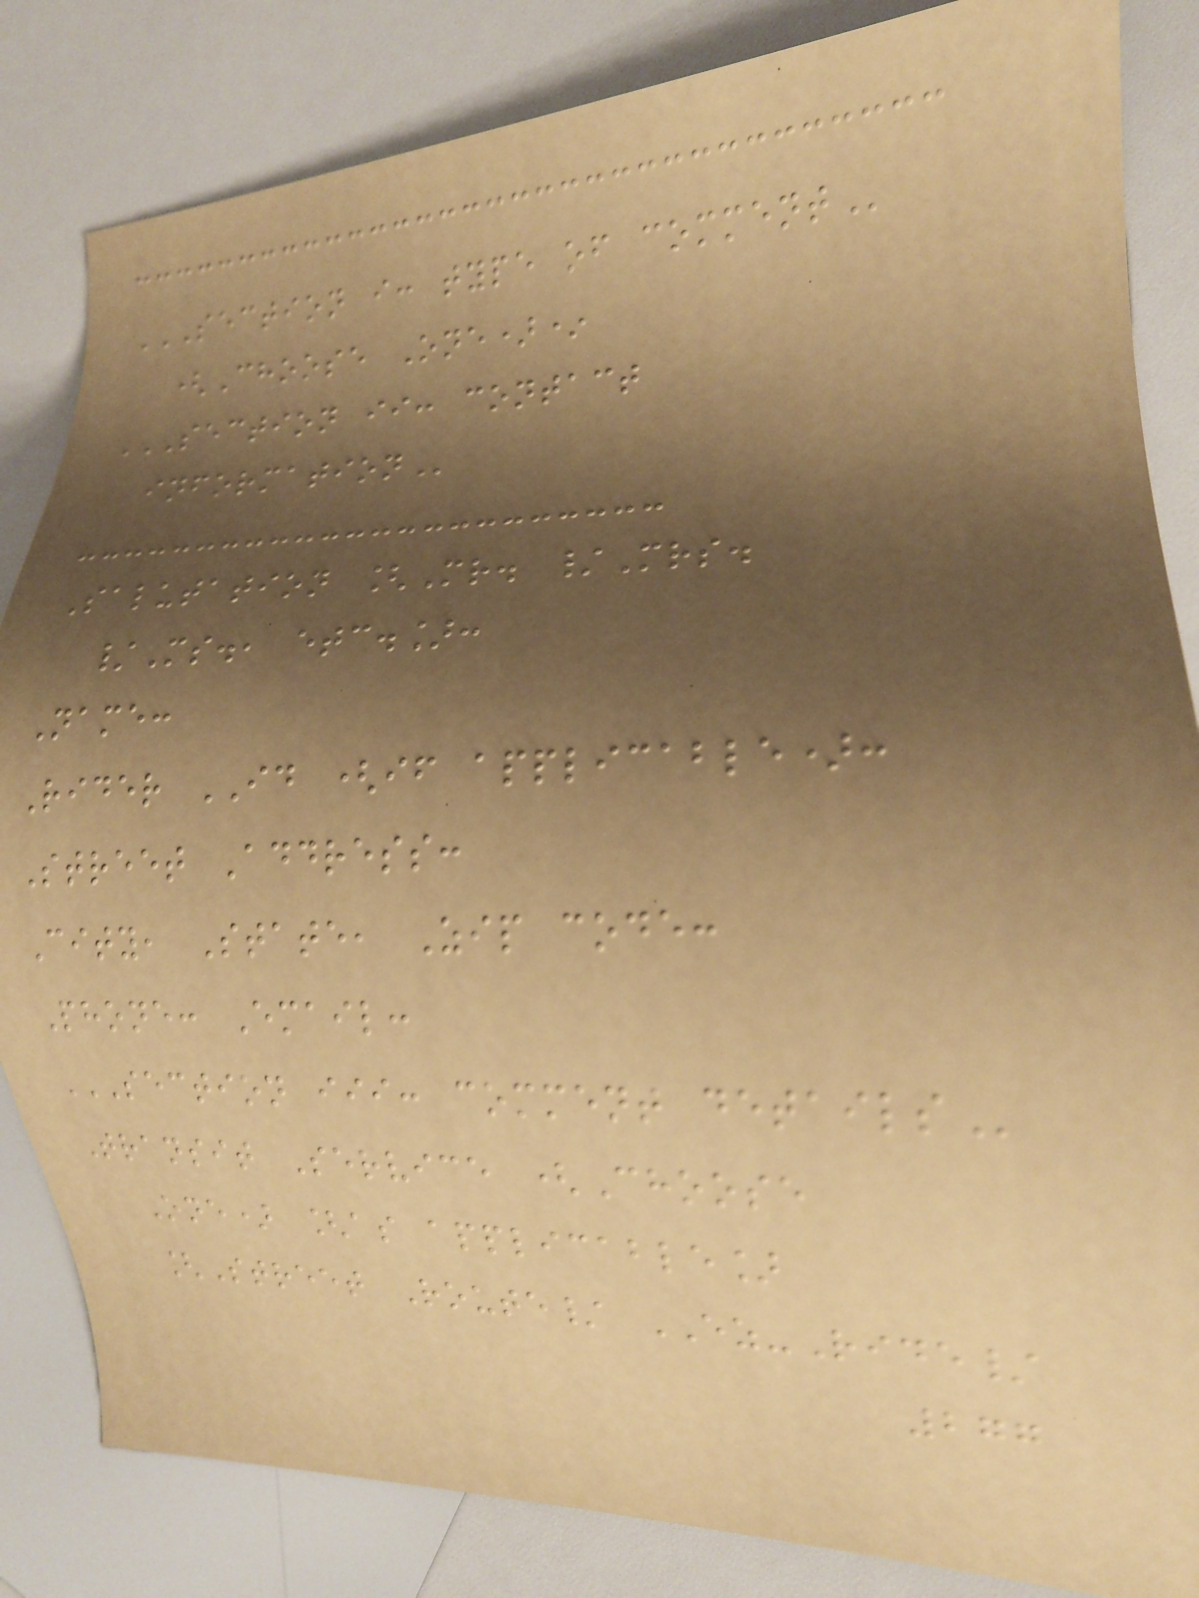SECTION I: TYPE OF COMMENT
(Choose One)*
SECTION II: CONTACT
INFORMATION
Salutation [Mr. /Mrs.
/Ms., etc.]:
Name:
Rider ID (if applicable):
Street Address:
City, State, Zip code:
Phone: Email:
SECTION III: COMMENT DETAILS
Transit Service (Choose
One) [as applicable]
[Street Route/ EZ-Ride/
277
